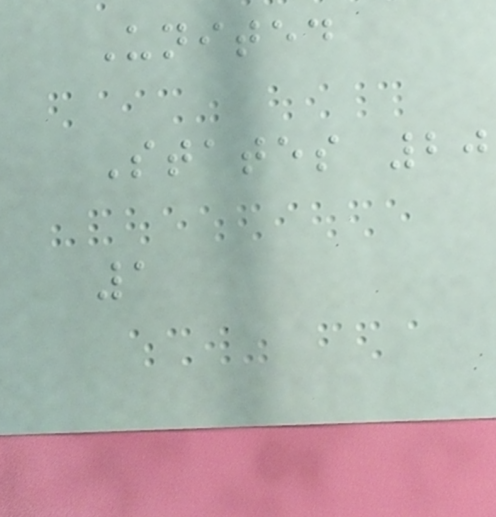United
States 20
1
